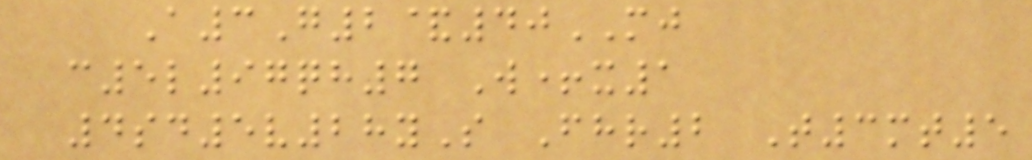A3G2&40MJ
c5l97qh7 W+x1
4sd5v28yS Fhr2 T3mt5
